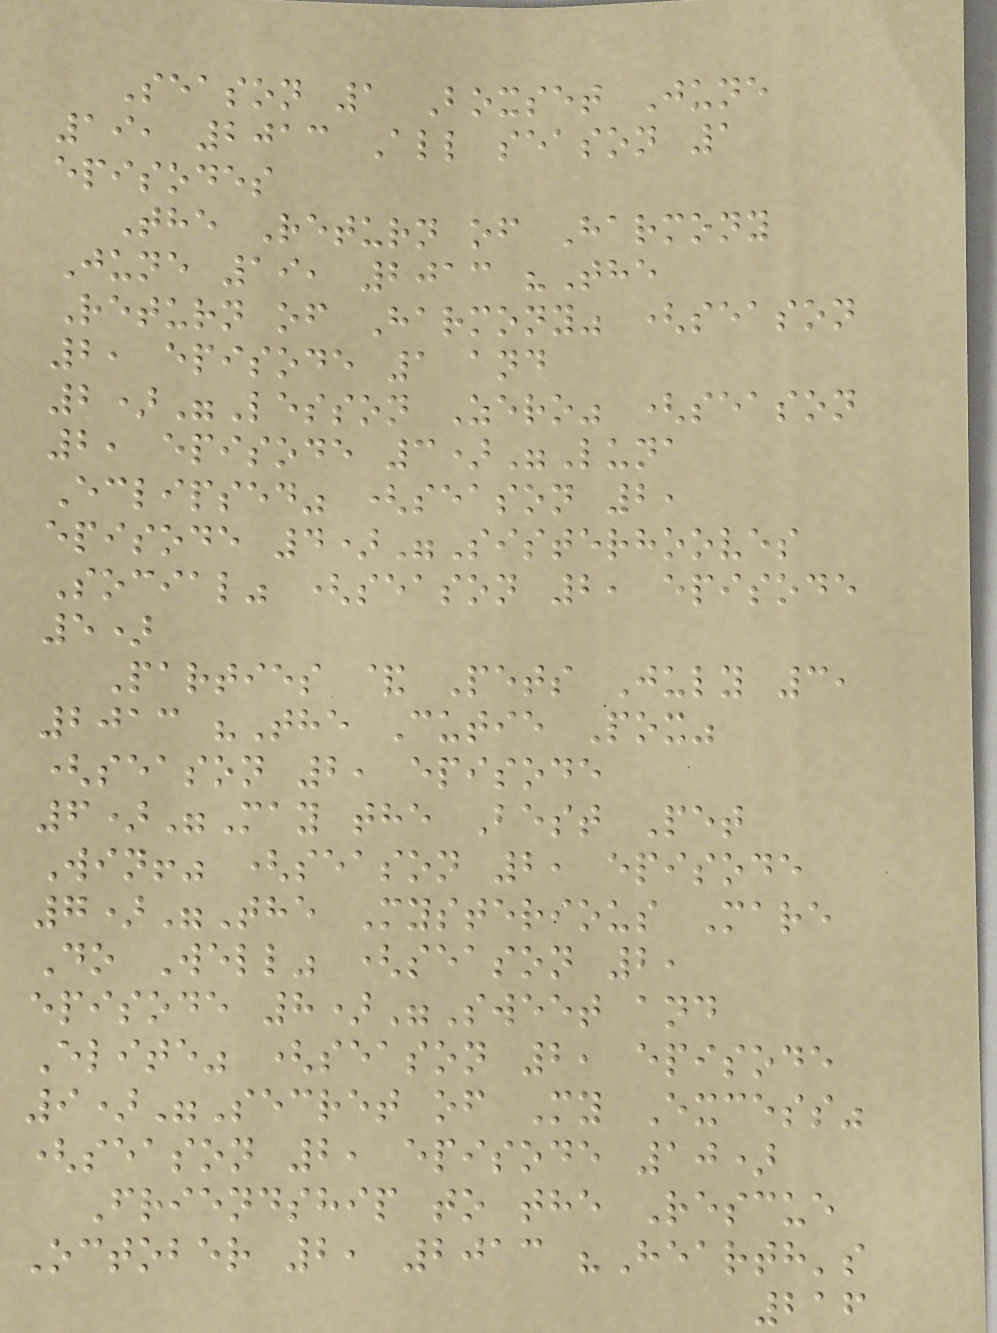Season 1 Boxset June
19, 2013 All season 1
episodes
The Return of Harmony
June 19, 2013 "The
Return of Harmony" (season
2, episode 1 and
2)"Lesson Zero" (season
2, episode 3)"Luna
Eclipsed" (season 2,
episode 4)"Sisterhooves
Social" (season 2, episode
5)
Parties & Pets July 3,
2013 "The Cutie Pox"
(season 2, episode
6)"May the Best Pet
Win!" (season 2, episode
7)"The Mysterious Mare
Do Well" (season 2,
episode 8)"Sweet and
Elite" (season 2, episode
9)"Secret of My Excess"
(season 2, episode 10)
Friendship to the Rescue
October 2, 2013 "Hearth's
216
